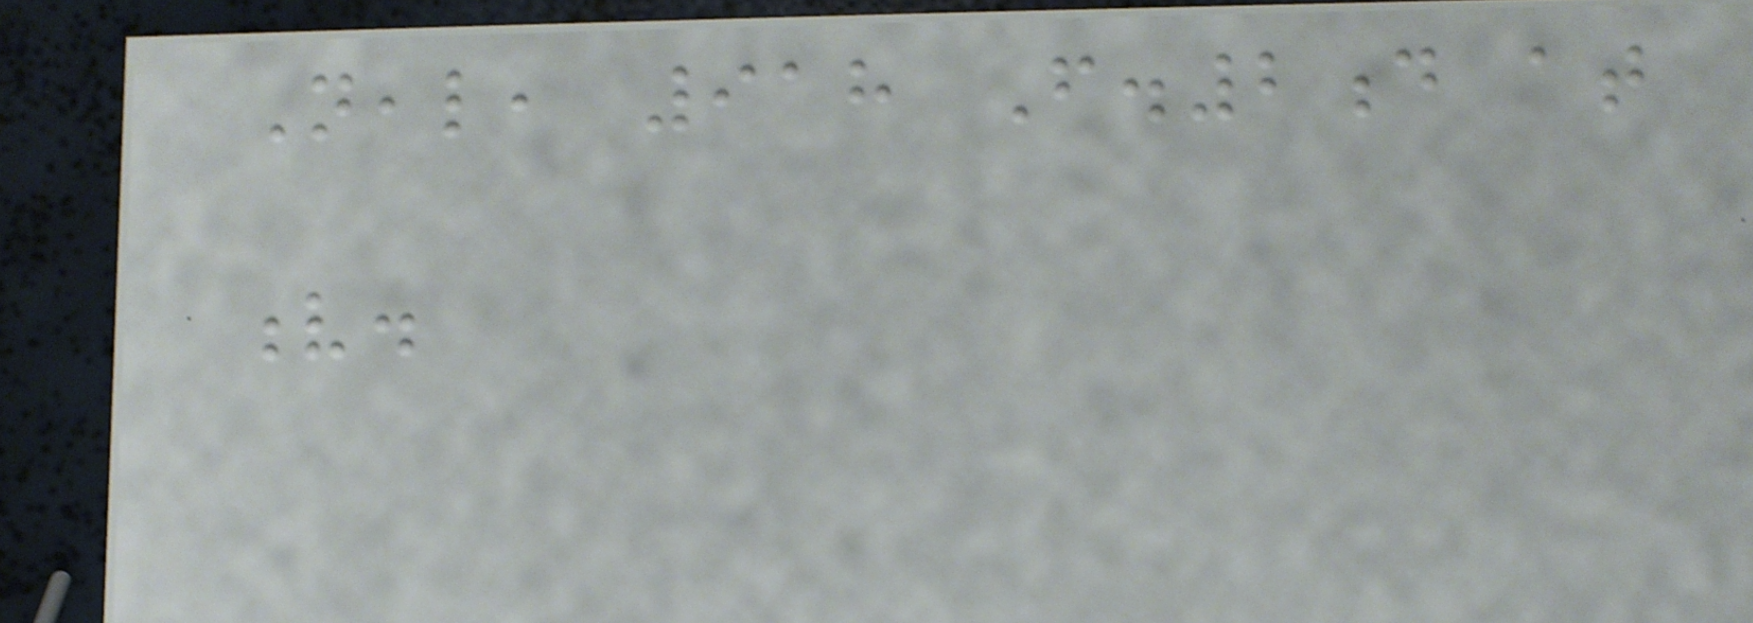Neal, 918 F.2d at
v.
